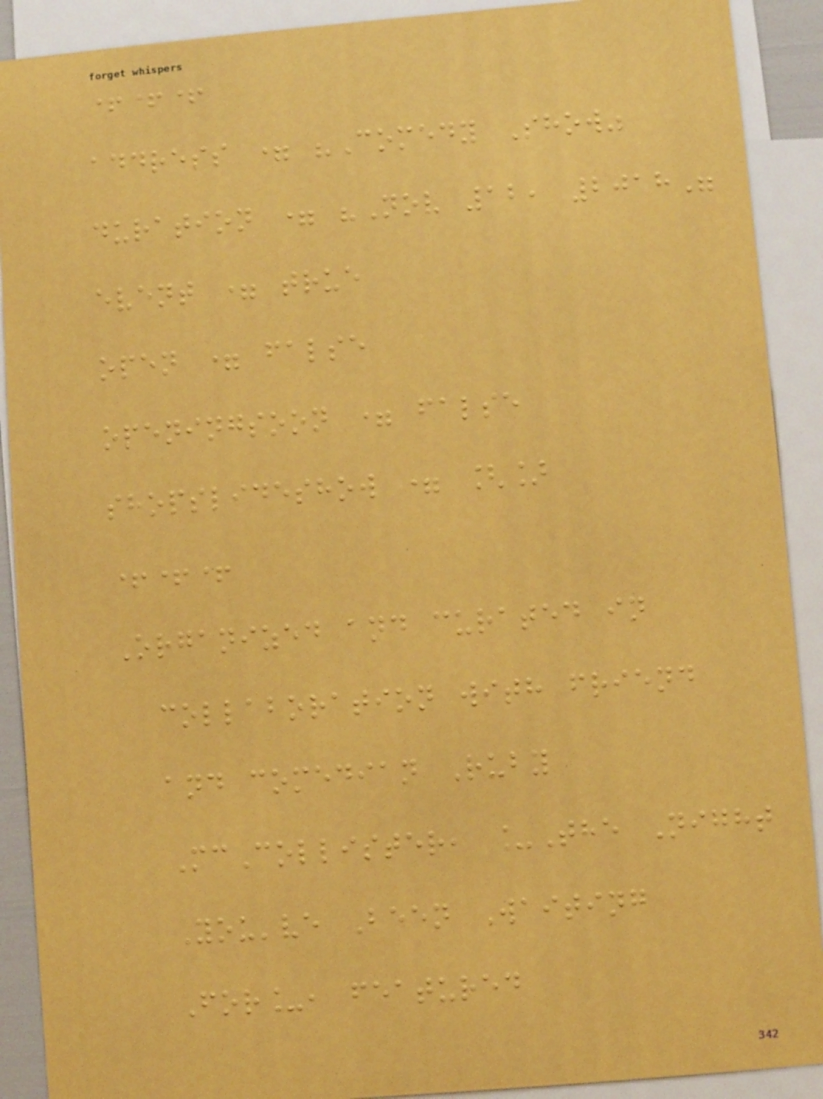+++
address = "Comedy Show"
duration = "Nov 12, 2018"
event = true
open = false
openingsoon = false
shopslideshow = []
+++
Organized and curated in
collaboration with friend
and comedian Ruby
McCollister, _The Night
You've Been Waiting
For_, featured
